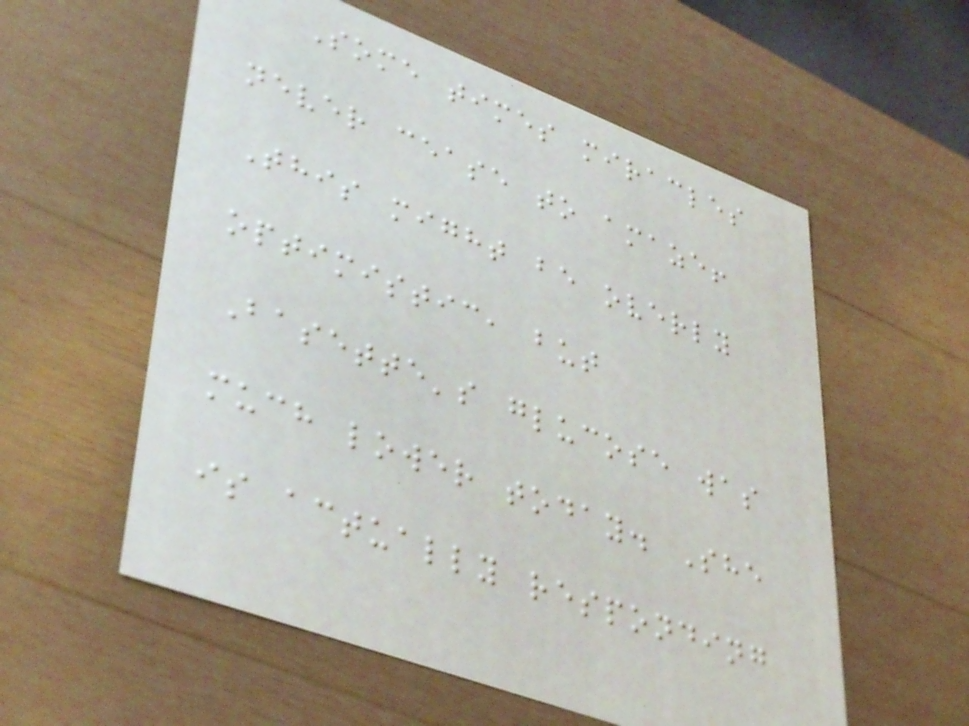Some times miracles
never cease to amaze!
This might be overly
optimistic, but
Basette's glucose was
much lower today. She
is actually responding
